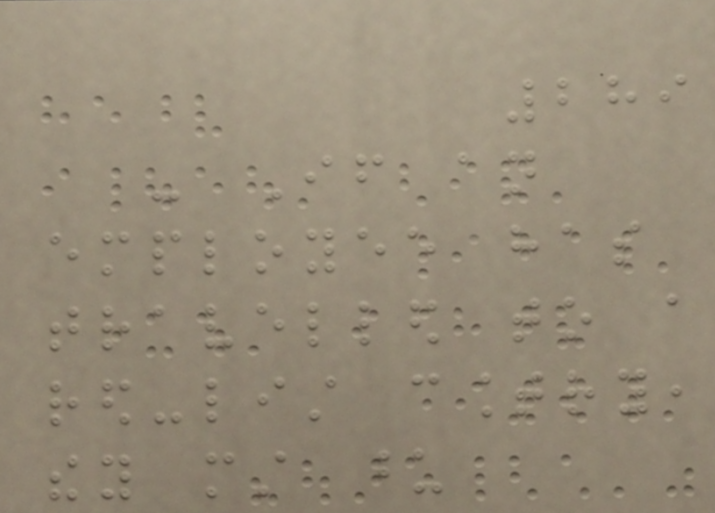289
- If an
employee has
travelled to a
red-list country,
they must upon
